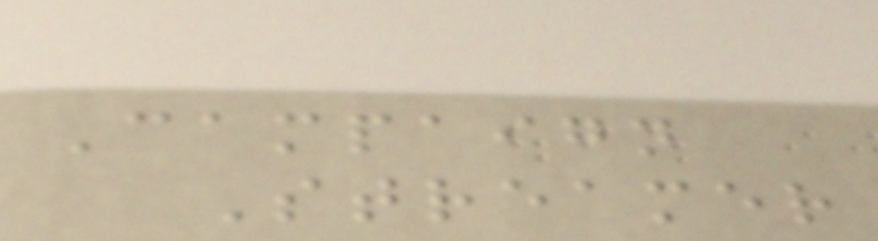Campaign
Streamer
